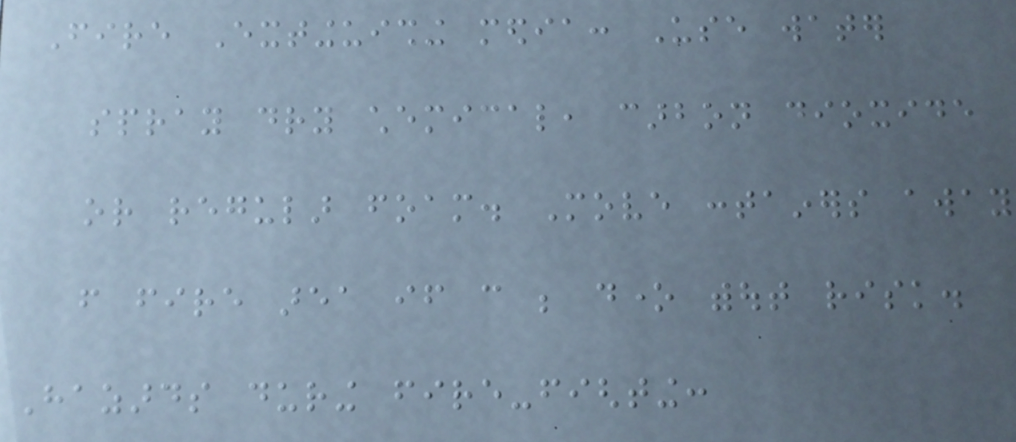Fire Extinguishing media: Use water
spray dry chemical, carbon dioxide
or regular foam. Move containers away
from fire area if can be done without risk.
Hazards during fire-fighting:
